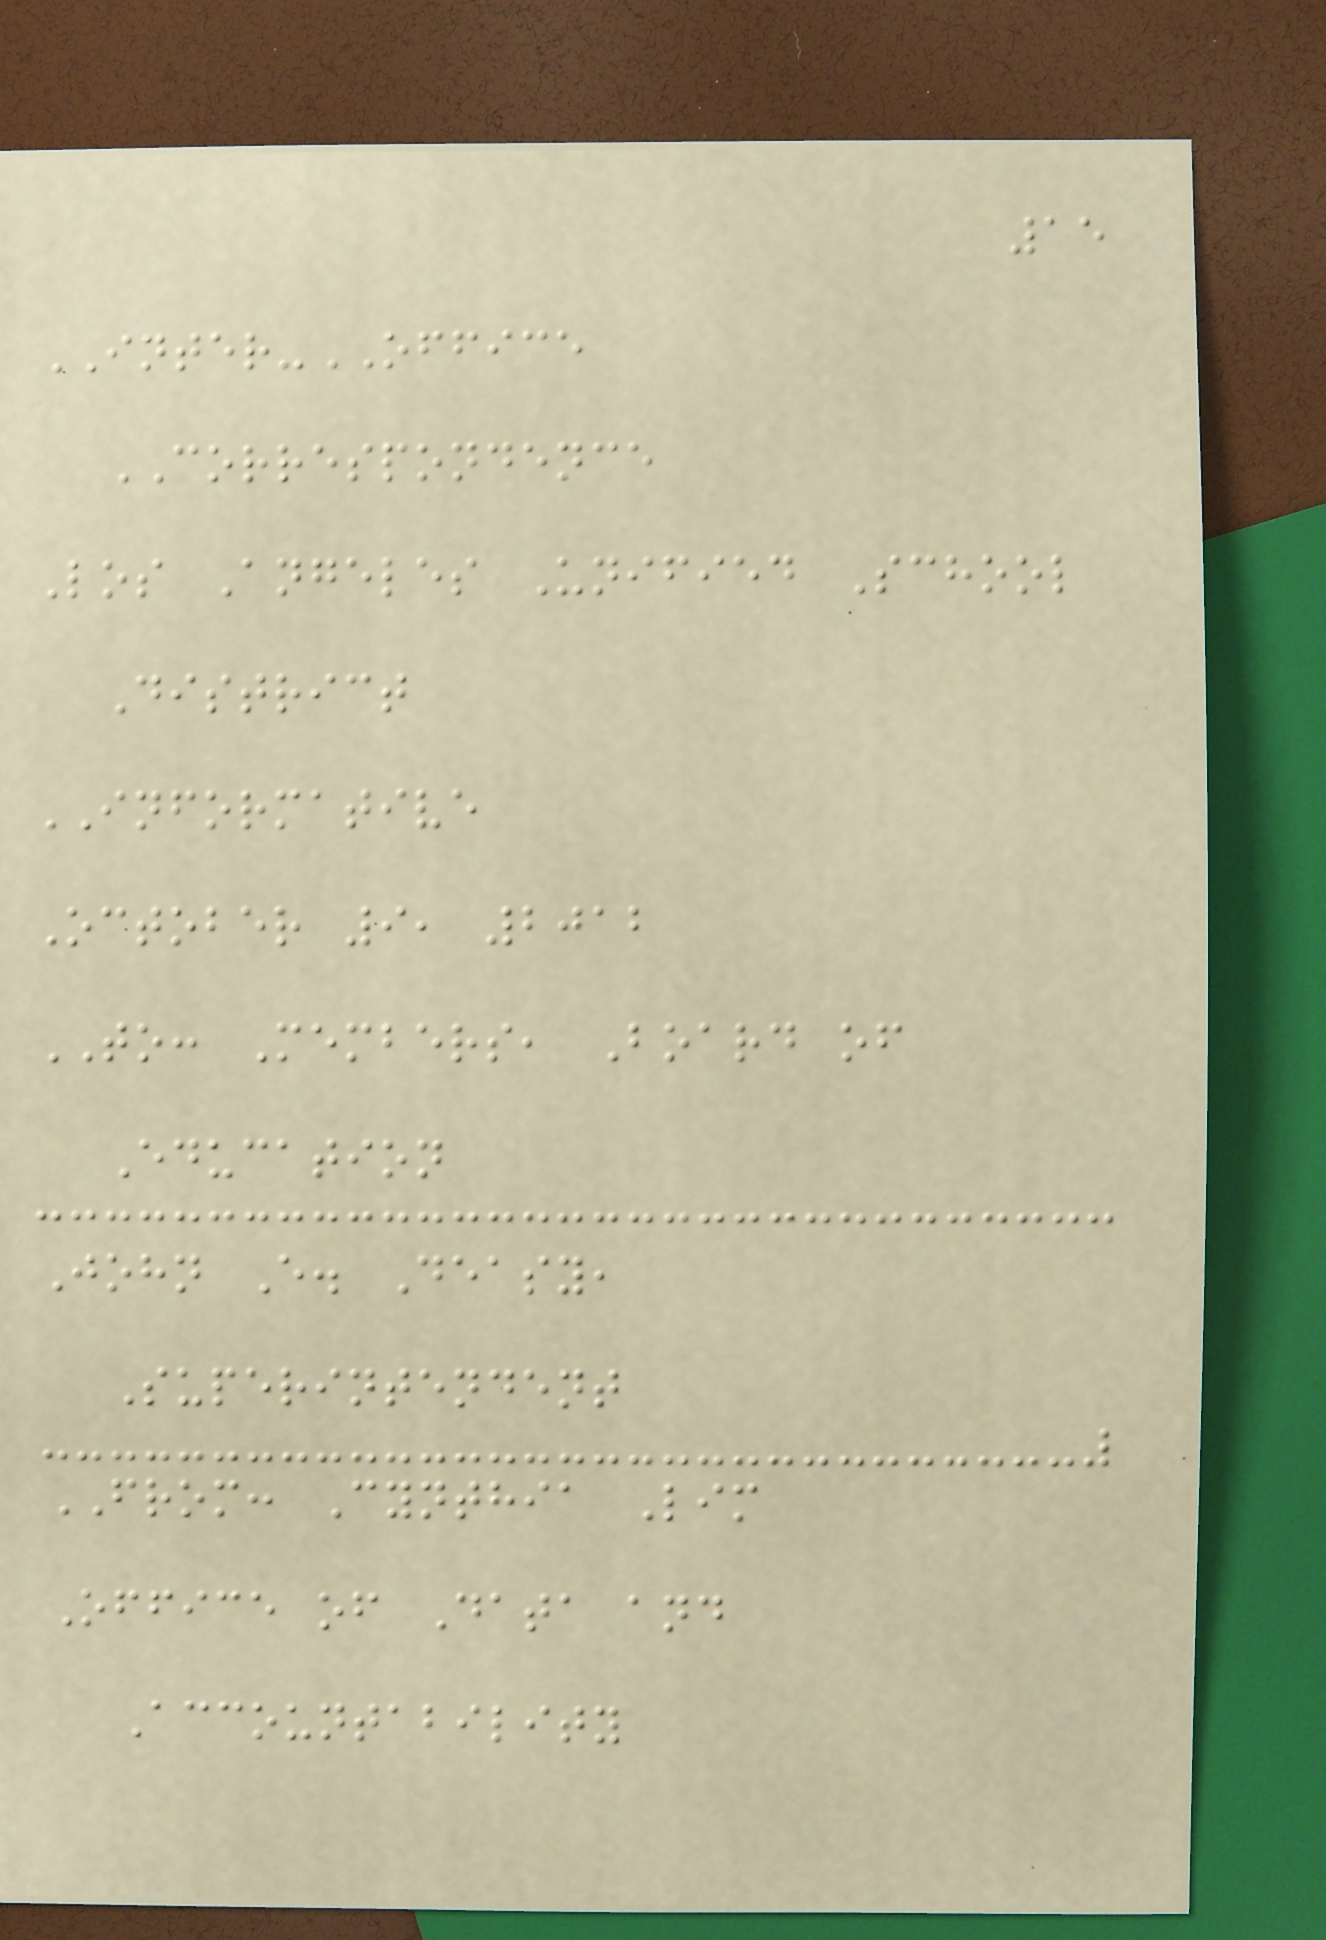15
INTER-OFFICE
CORRESPONDENCE
Los Angeles Unified School
District
INFORMATIVE
October 9, 2012
TO: Members, Board of
Education
John E. Deasy,
Superintendent
FROM: Cynthia Lim
Office of Data and
Accountability
